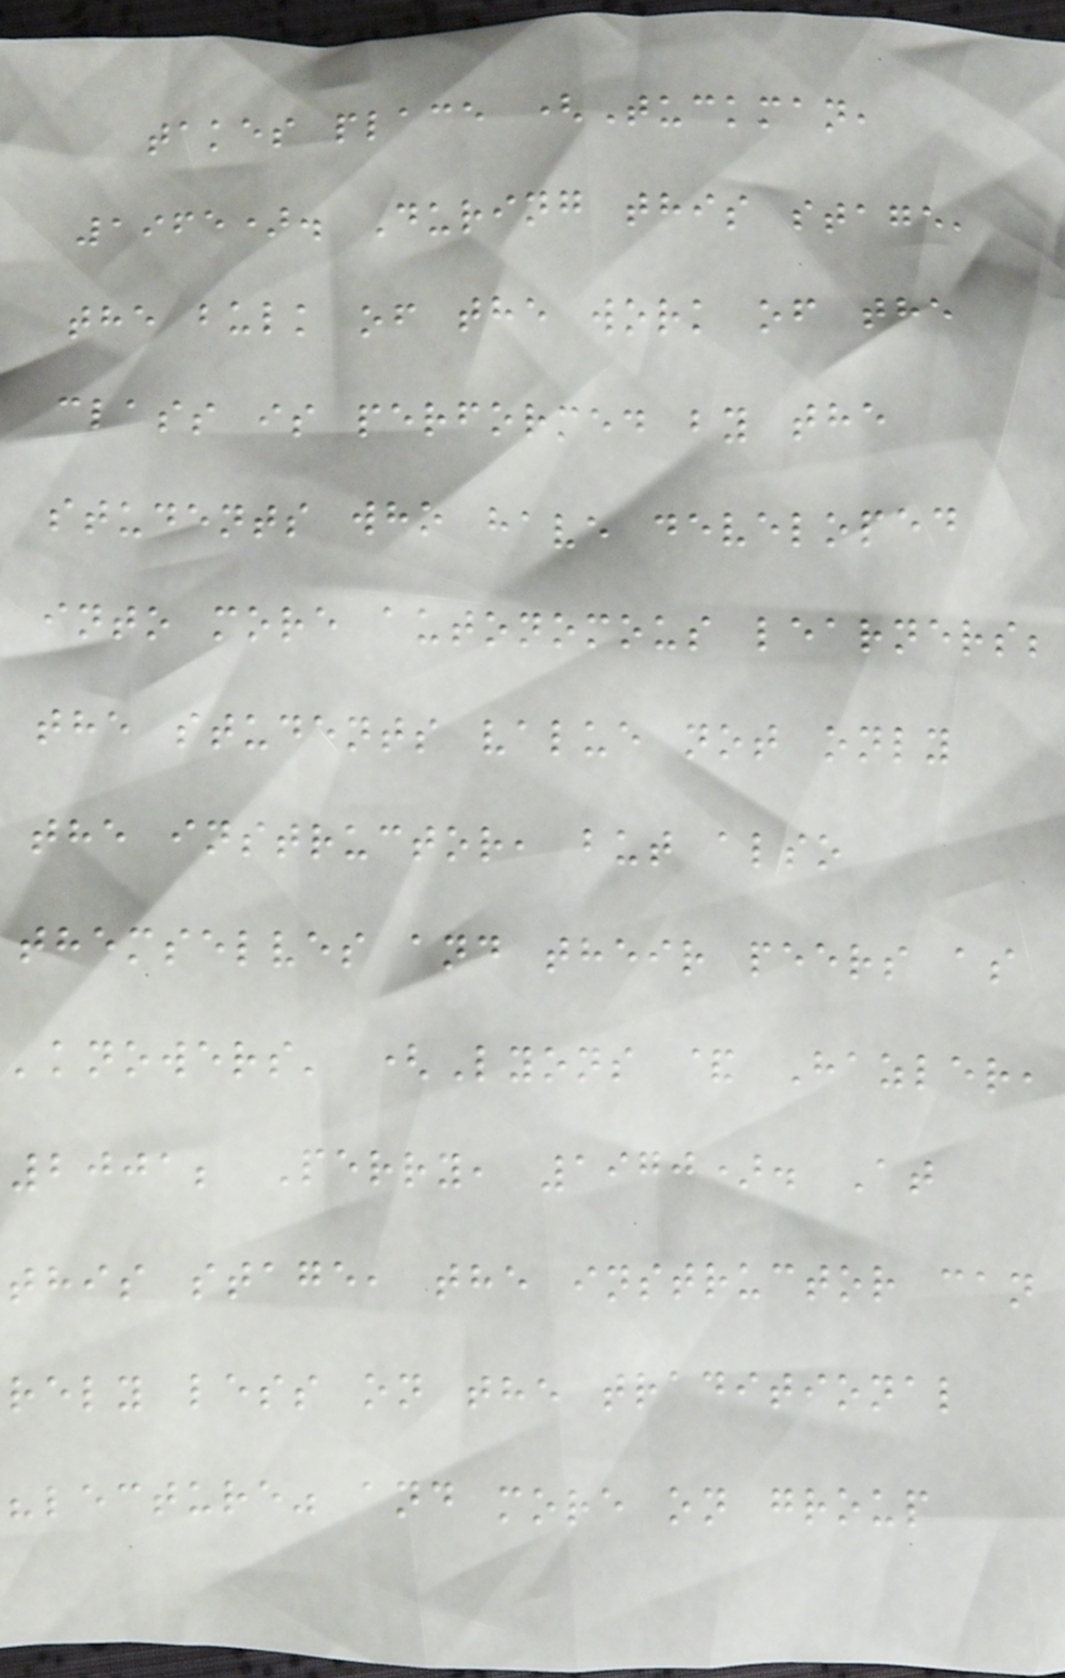takes place (Tuckman,
1965). During this stage,
the bulk of the work of the
class is performed by the
students who have developed
into more autonomous learners;
the students value not only
the instructor, but also
themselves and their peers as
'knowers' (Lyons & Hazler,
2001; Perry, 1970). At
this stage, the instructor can
rely less on the traditional
"lecture" and more on group
